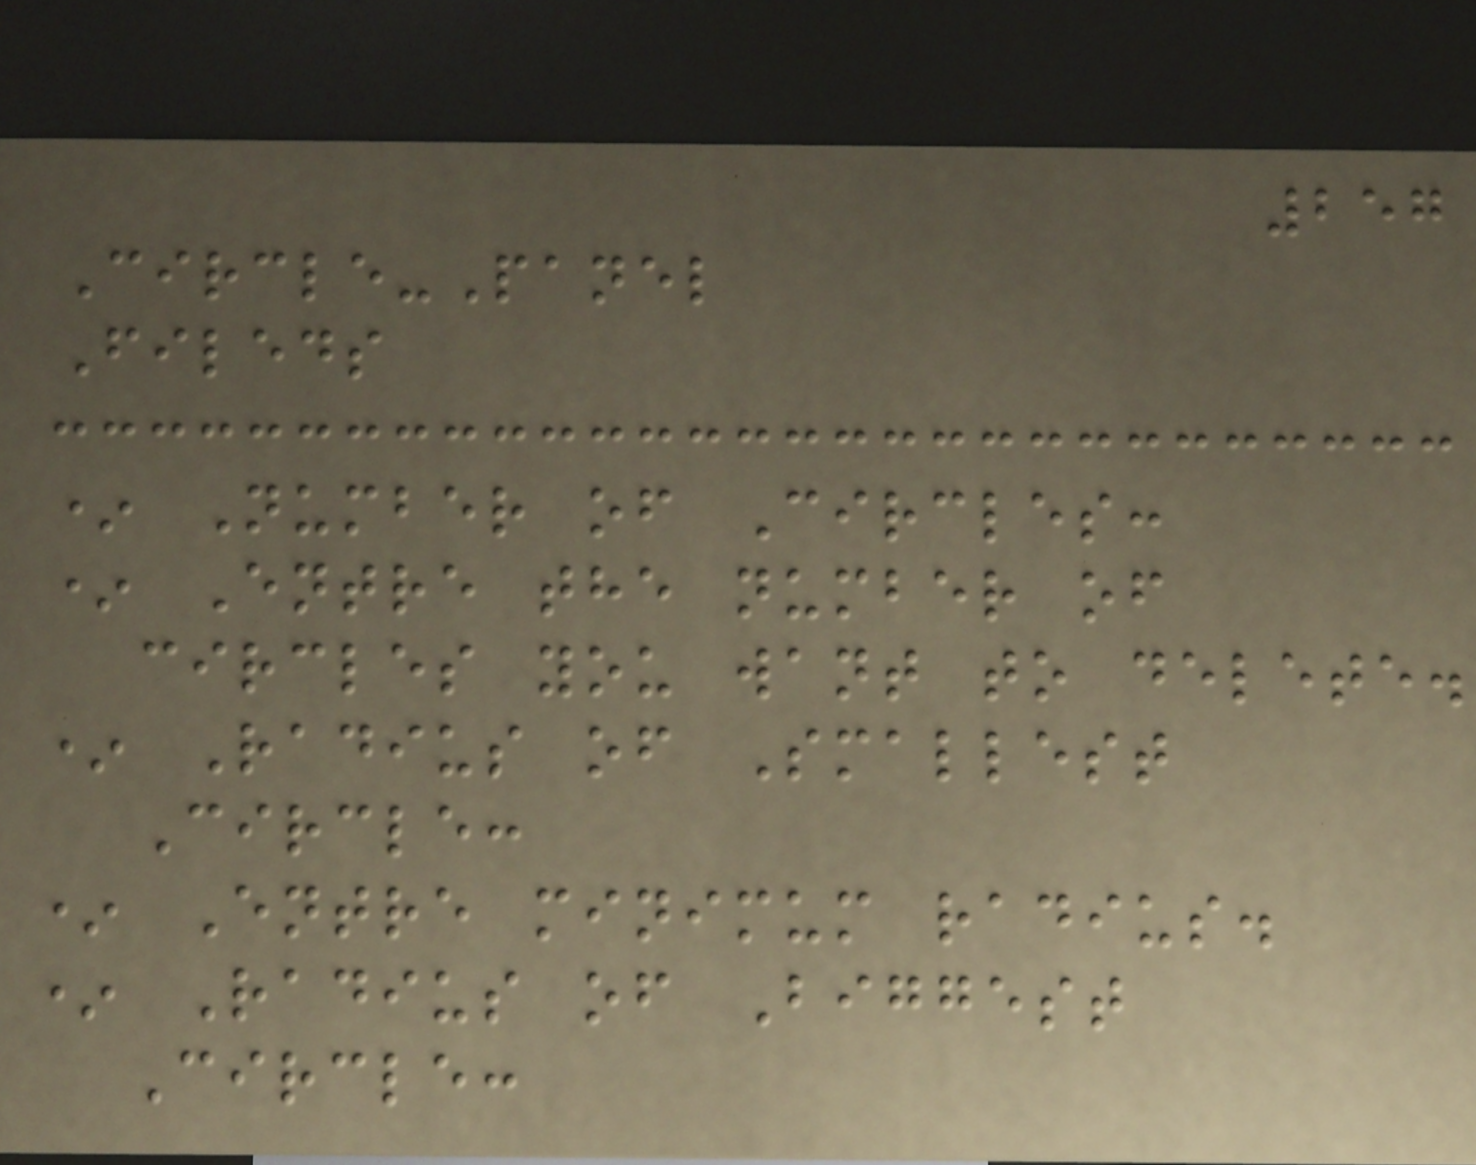257
Circle-Panel
Fileds
* Number of Circles:
* Entre the number of
circles you want to delete.
* Radius of Smallest
Circle:
* Entre minimum radius.
* Radius of Biggest
Circle:
